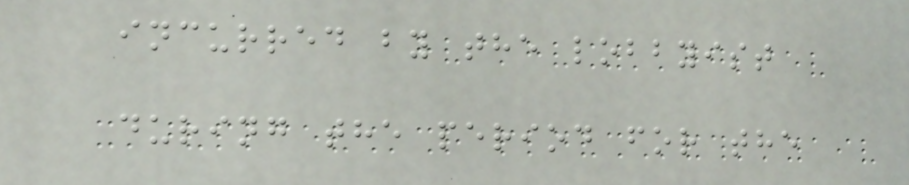incurred by the lobbyist
during the period for the
